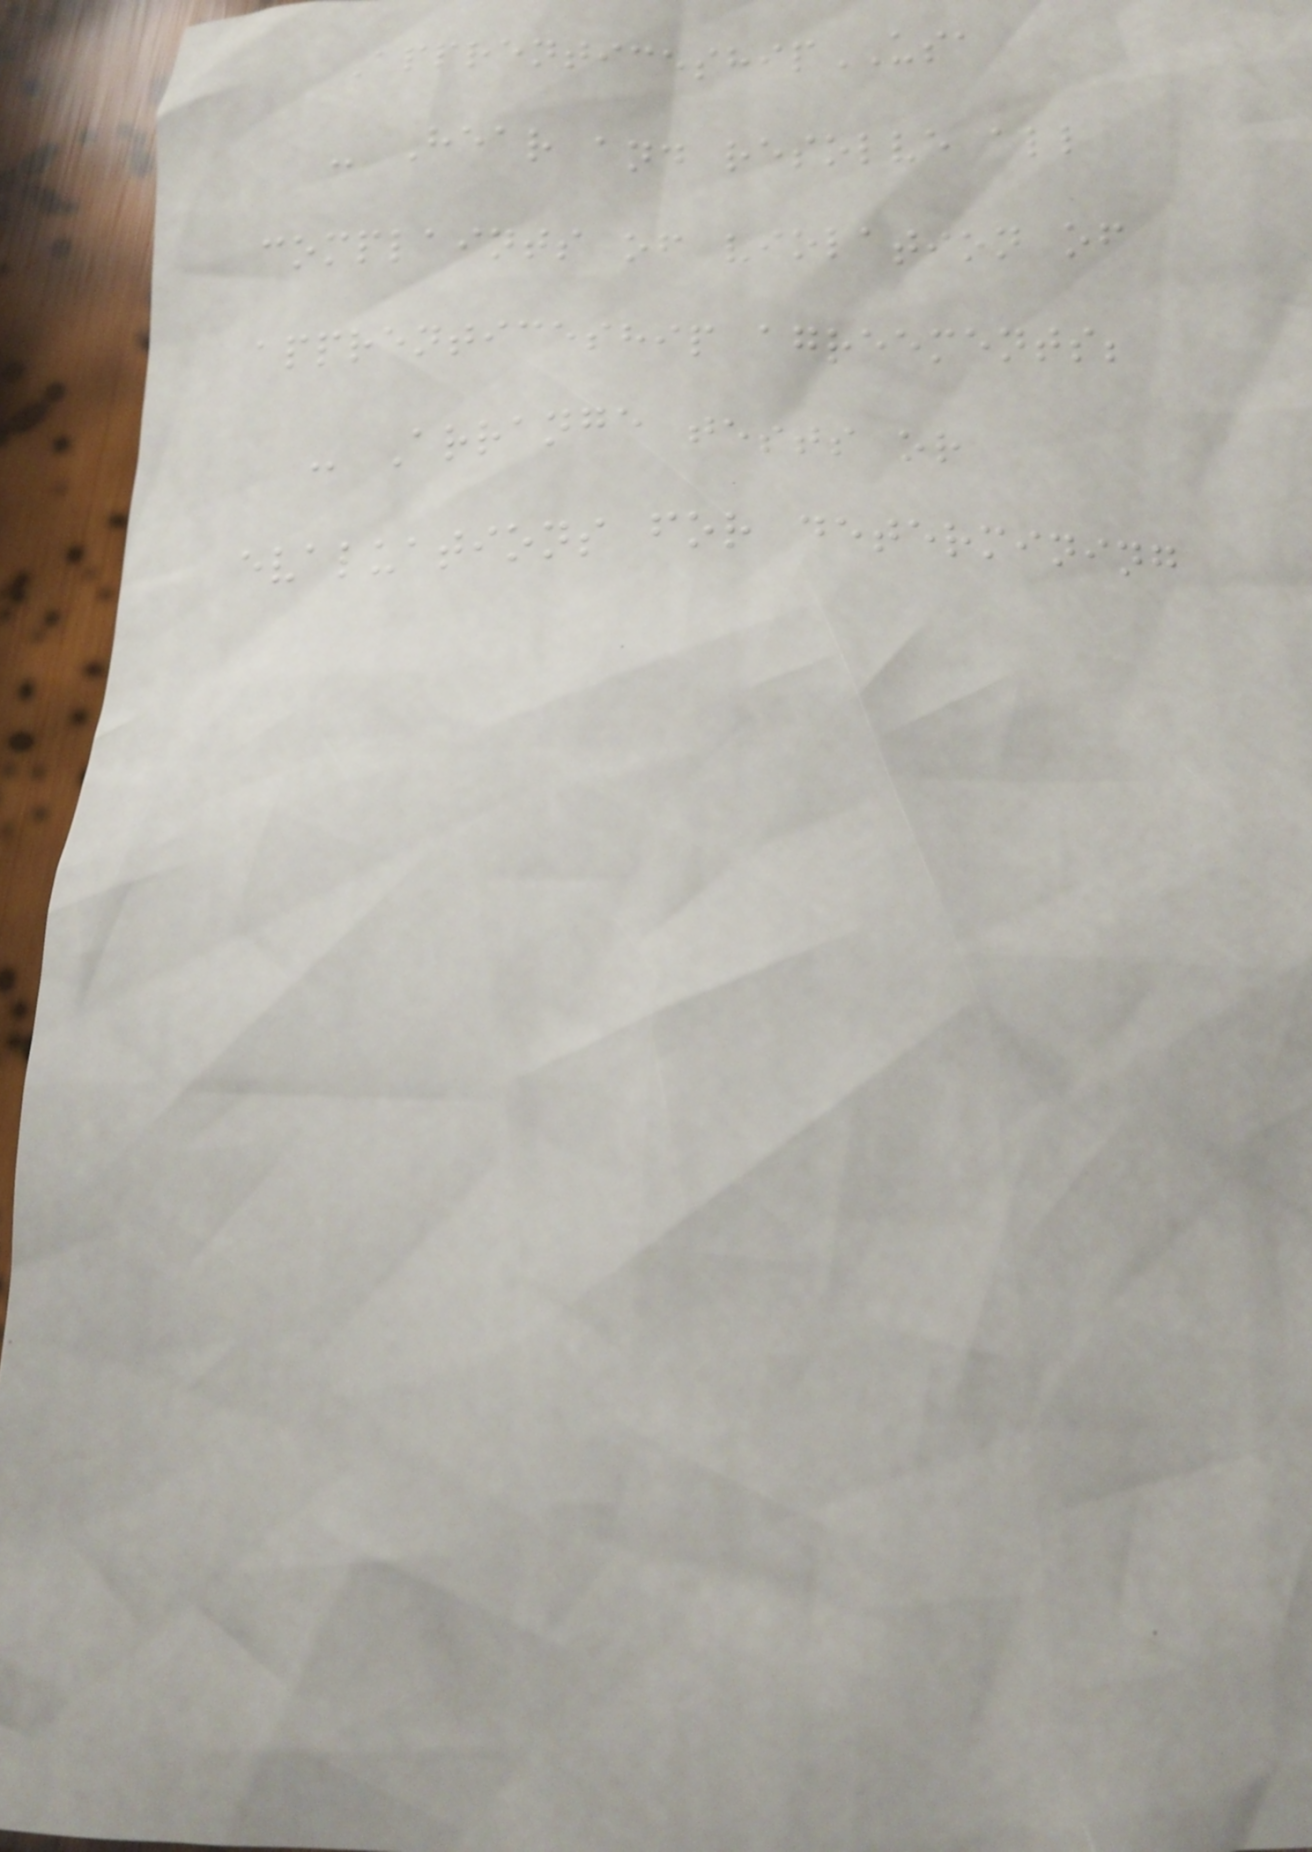ApprenticeshipUSA
- Hear and resolve all
complaints of violation of
apprenticeship agreements;
- Arrange tests or
evaluations for determining
